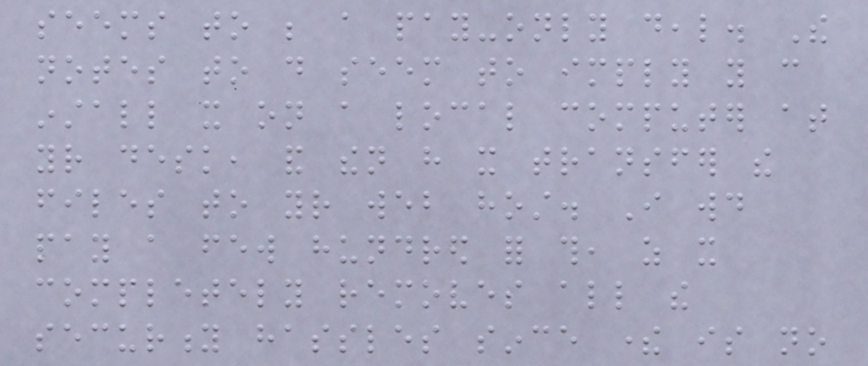seems to be a pay-only deal. The
notes to do seem to imply you can
install it on a local computer at
your desk, and then have it transfer the
files to your web host. I would
pay a few hundred for this, as it
completely removes all the
security hassles since there is no
